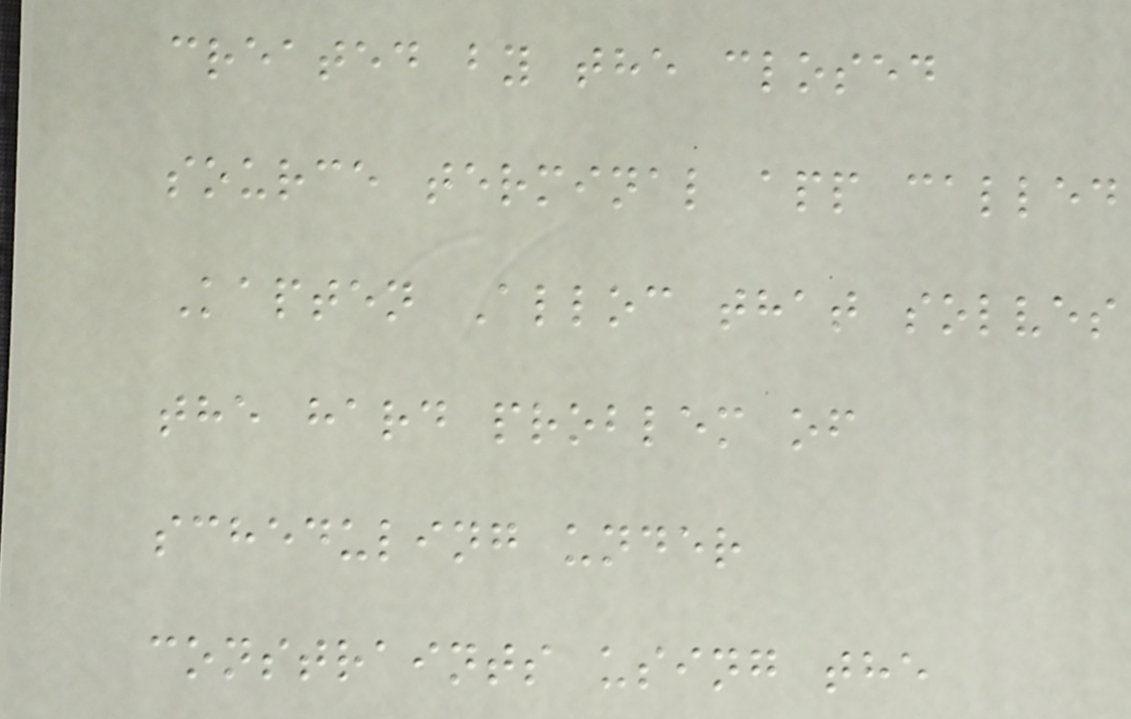created by the closed
source terminal app called
Kapten Alloc that solves
the hard problem of
scheduling under
constraints using the
